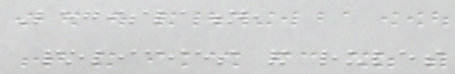Legislation,
policies and rules
